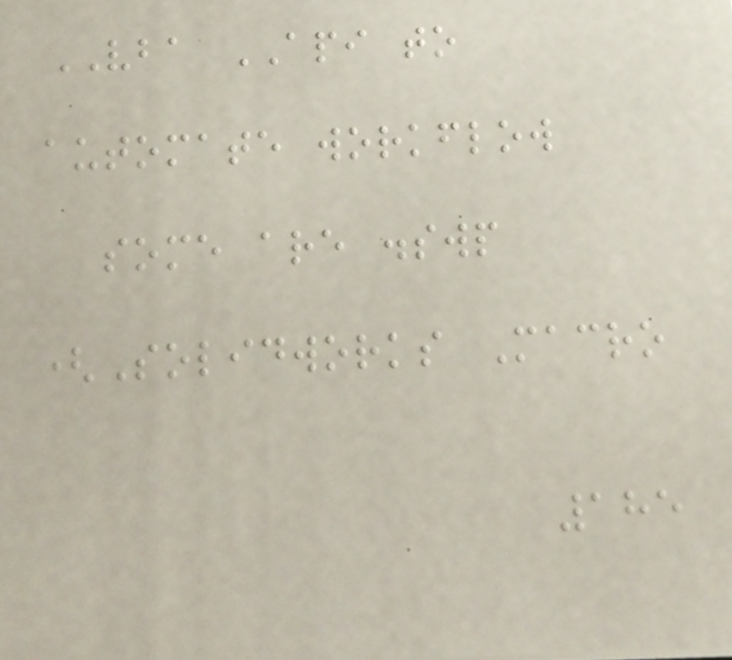VBA API to
automate workflow
some are .swp
(Solidworks Macro
185
